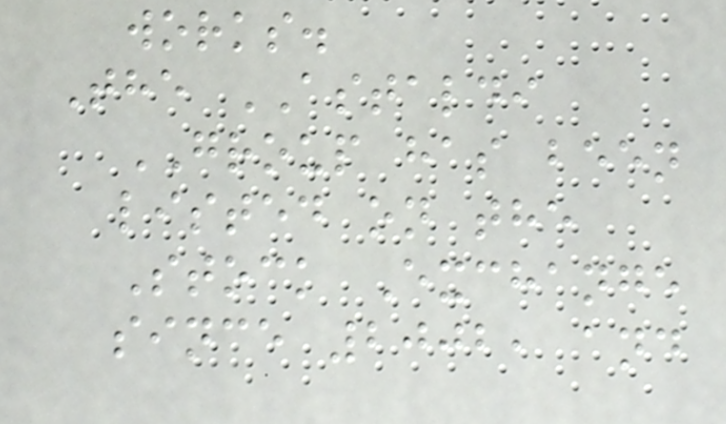works.
The ASTALDI
GROUP has been
listed on the
Stock Exchange
since 2002, and
